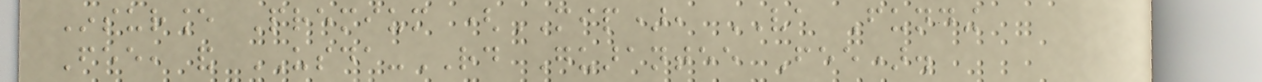Insurance Premium (MIP), VA Funding
Fee, and USDA-RD Guarantee Fee).
